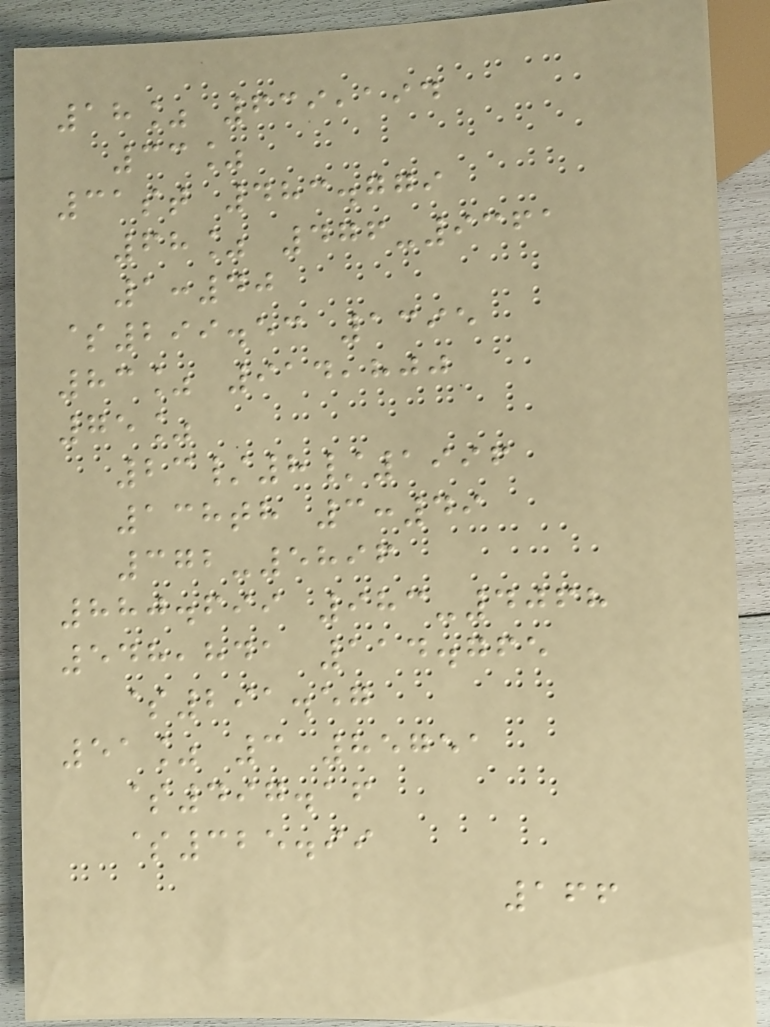18% 639,194
33%
31st 483.779
68% 476-9361
1:40
$299.53 1395
83% 914,800
75%
23/8/1996
138th 3:49
372-5896
880.699 983-4068
548,841 114.765
$291.57
51% 3 85751
$497.16
$325.99
166
